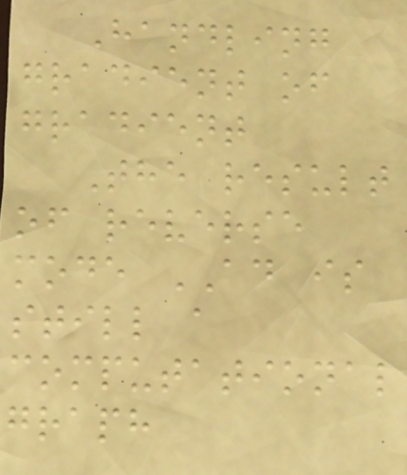Handling
gradient of
gradient
The result
of reverse
mode AD is
still a
computational
graph
